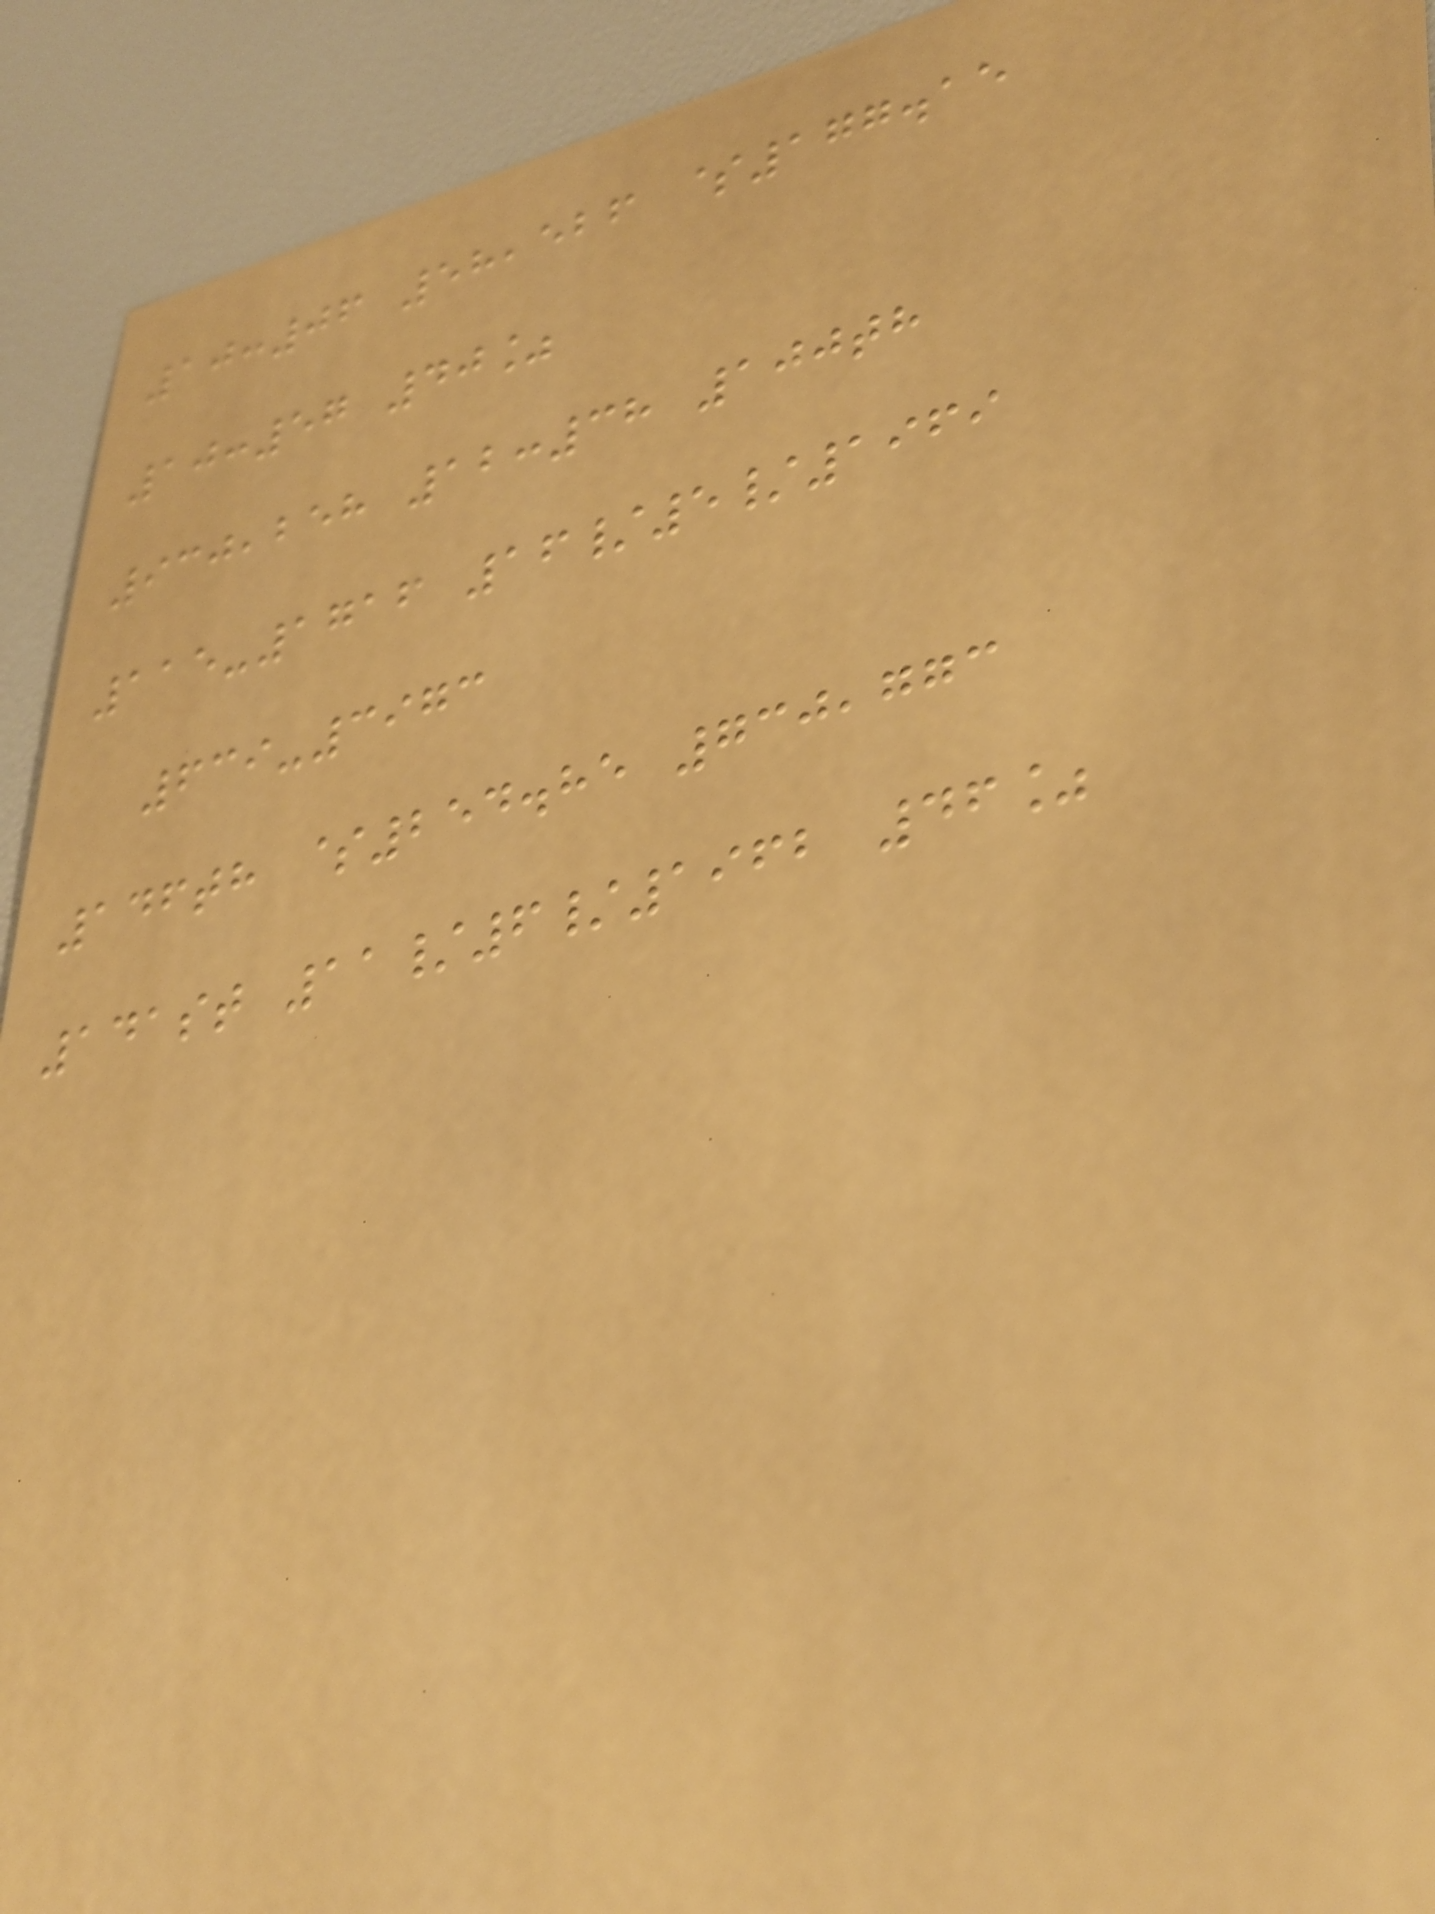10:06 58,526 $177.15
10:57 40%
930,258 12:38 100th
115-1716 16/5/1969
639-3973
146th $254.85 730,773
141st 11/6/1962 46%
